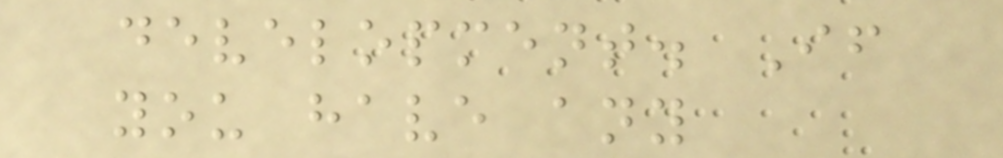development. If
you have any
